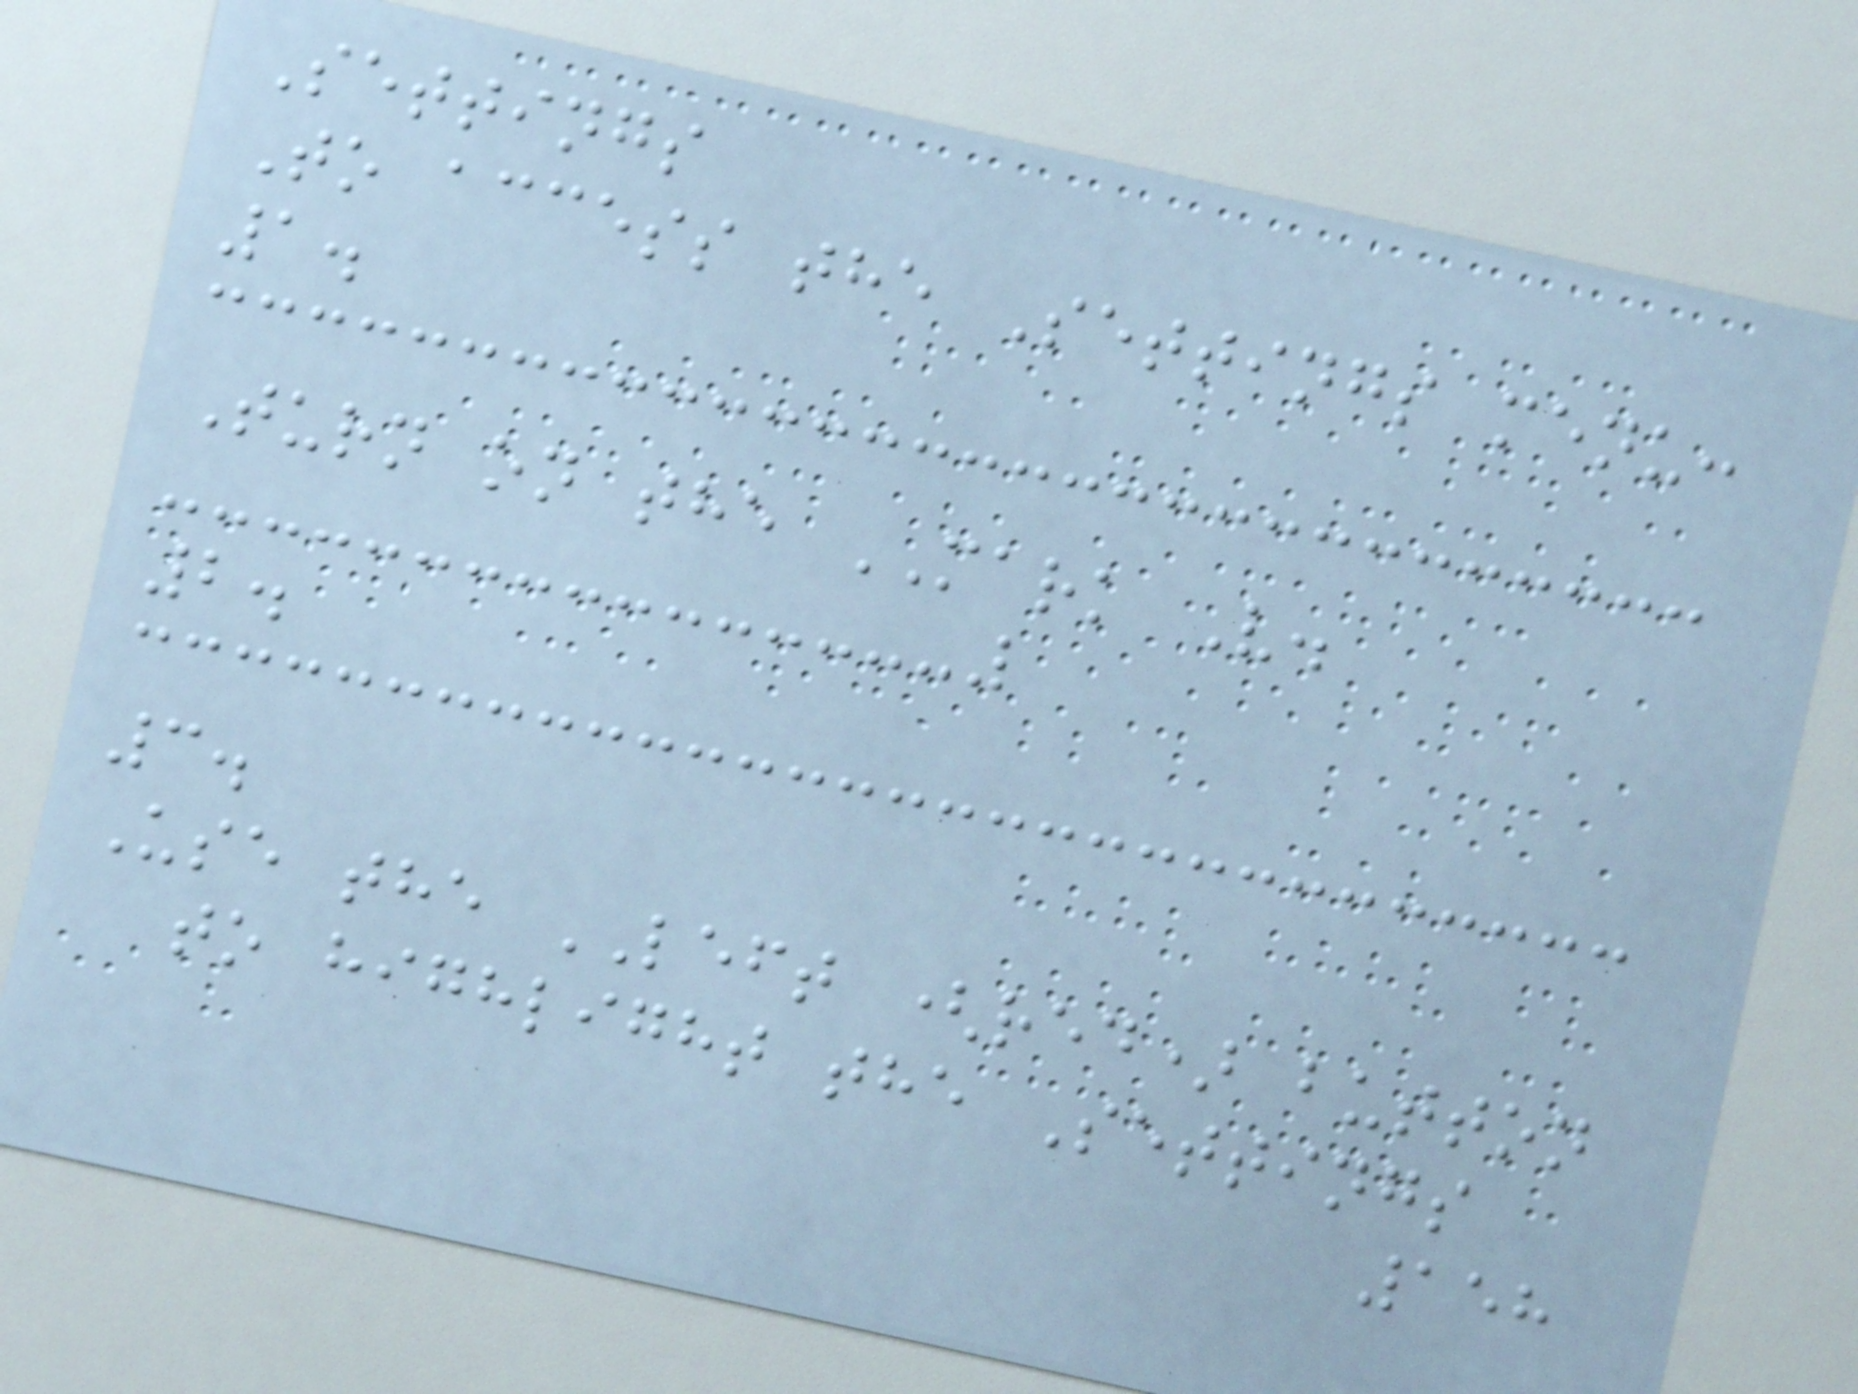Settings
To access the Settings menu:
1.
Turn on the MARK V.
2.
3.
Use the LEFT (red) button
to highlight the Settings
158
